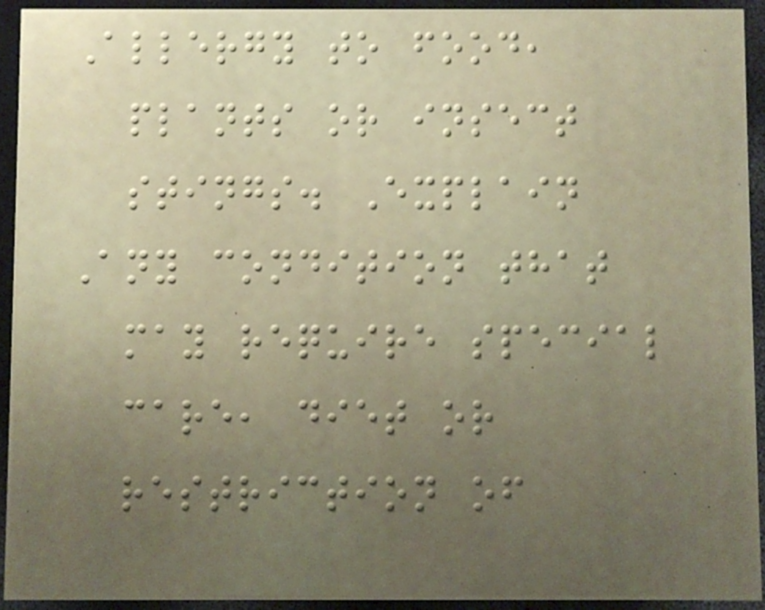Allergy to food,
plants or insect
stings. Explain
Any condition that
may require special
care, diet or
restriction of
